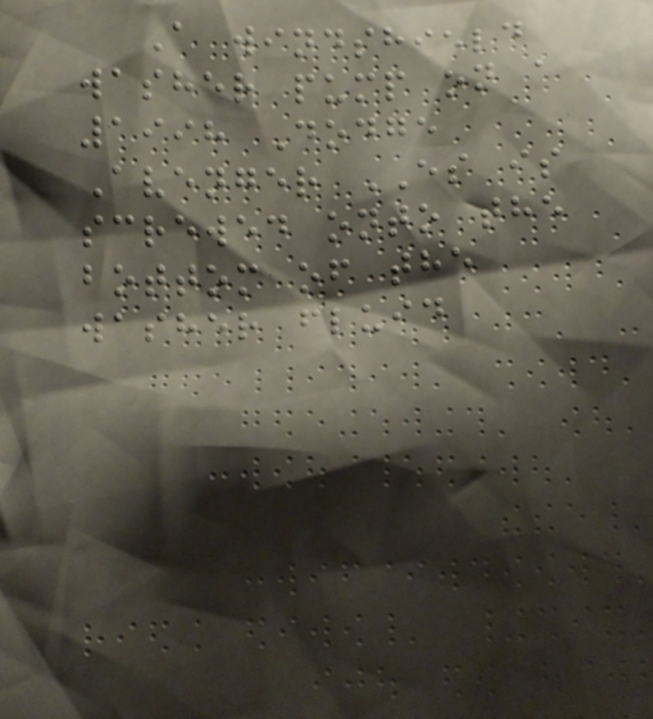A windshield
washer pump on a
1998 Dodge
Avenger ES is
screwed onto the
bottom of the
washer fluid
